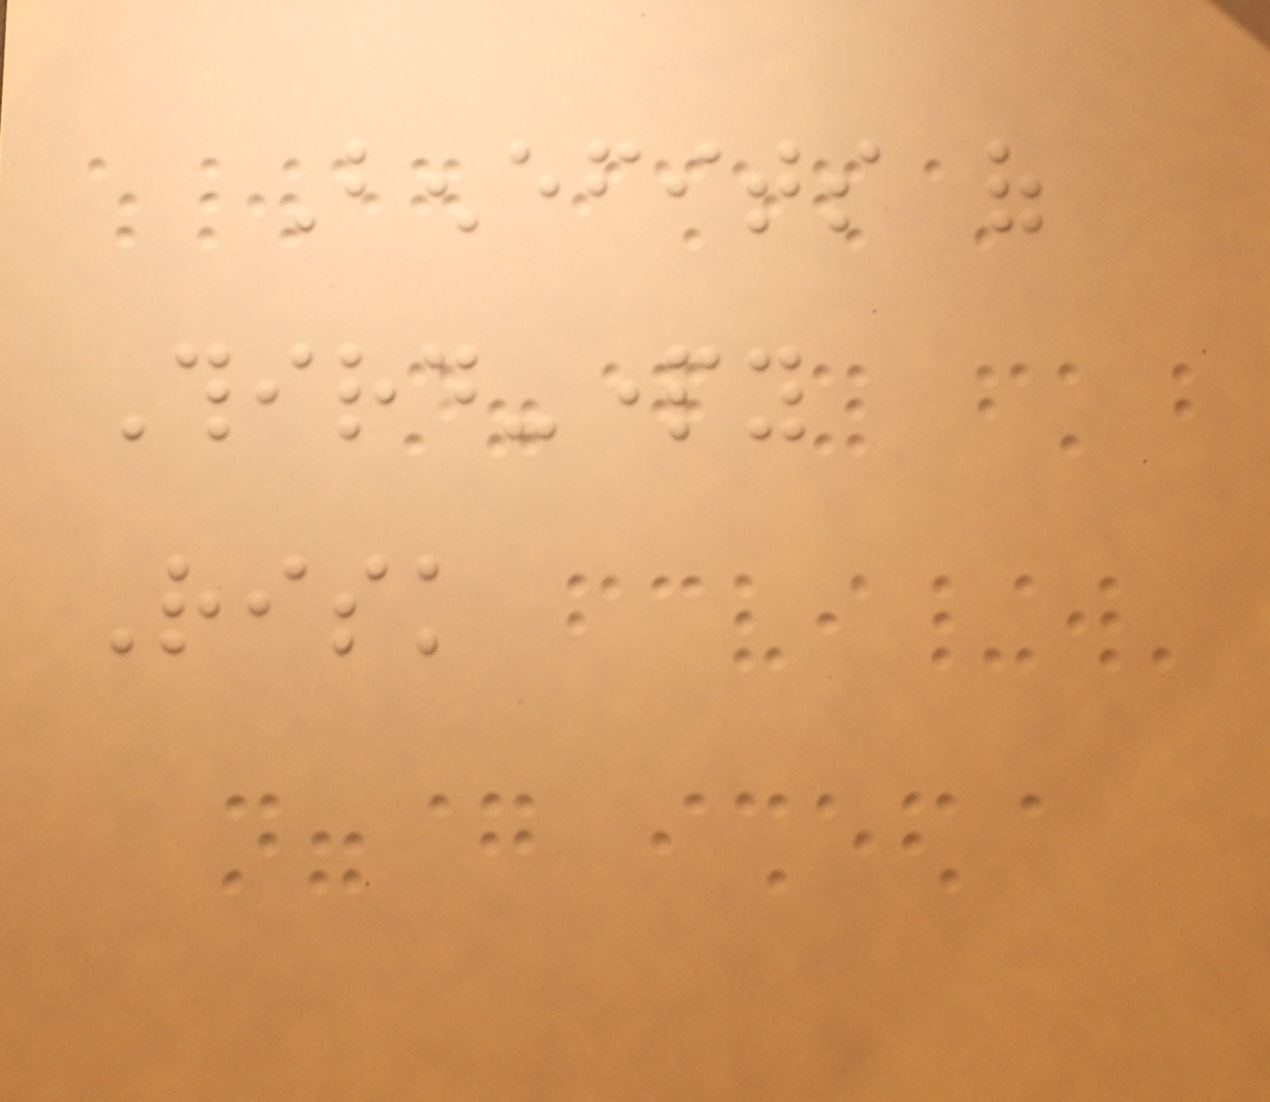Benefits of
Third-party
Risk
